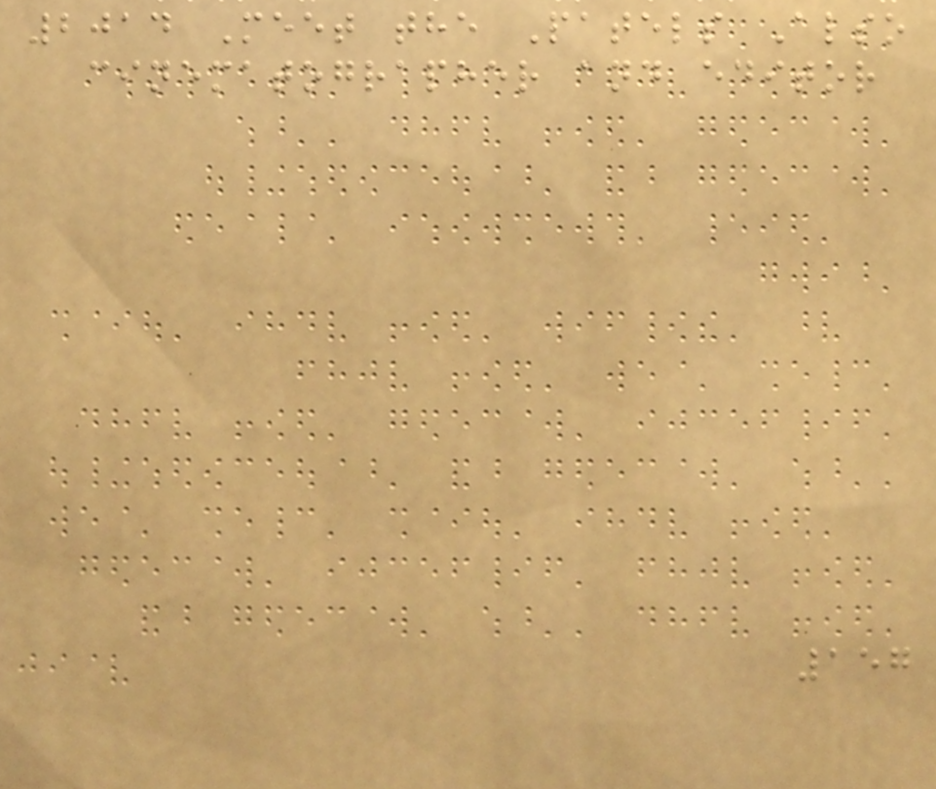2014 Meet the Patels Also
cinematographer and editor
157
